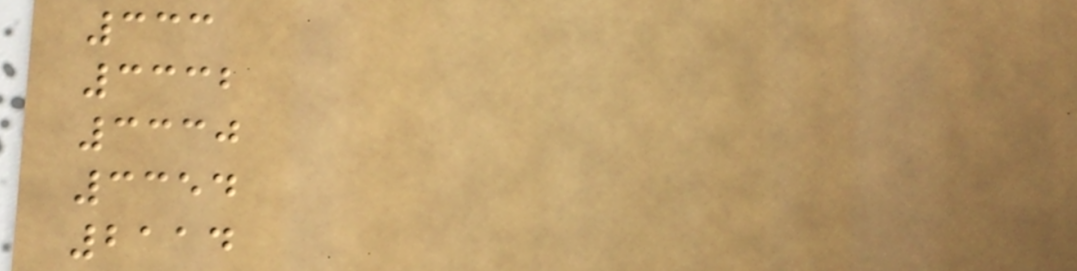333
3332
3330
3354
2114
